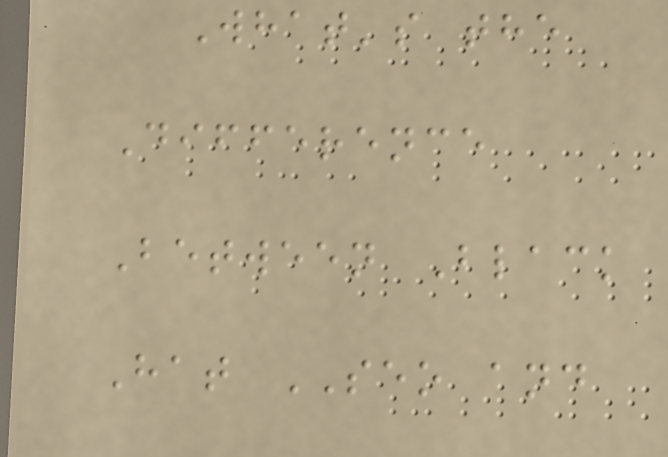What's the
Difference
Between Black
Hat SEO and
